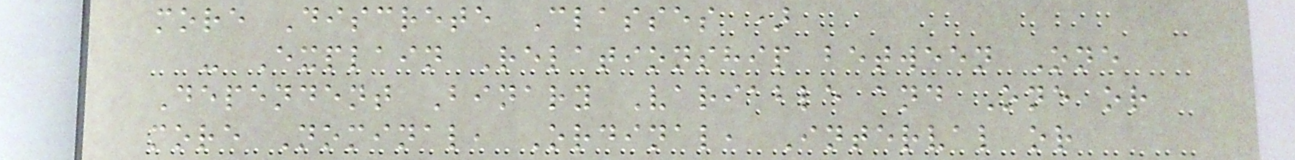more Discrete Classes )
- Explain Relationship between One
Dependent Binary Variable and One or
more Nominal, Ordinal, Interval or
